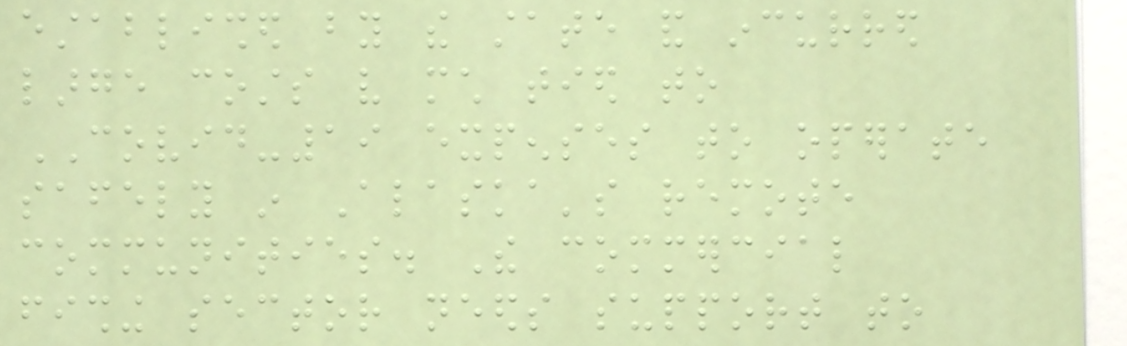established by the state and incurred
large costs very much tied to
COVID-19 expenses to operate
safely in Alaska's remote
communities. The commercial
fishing sector needs support to
